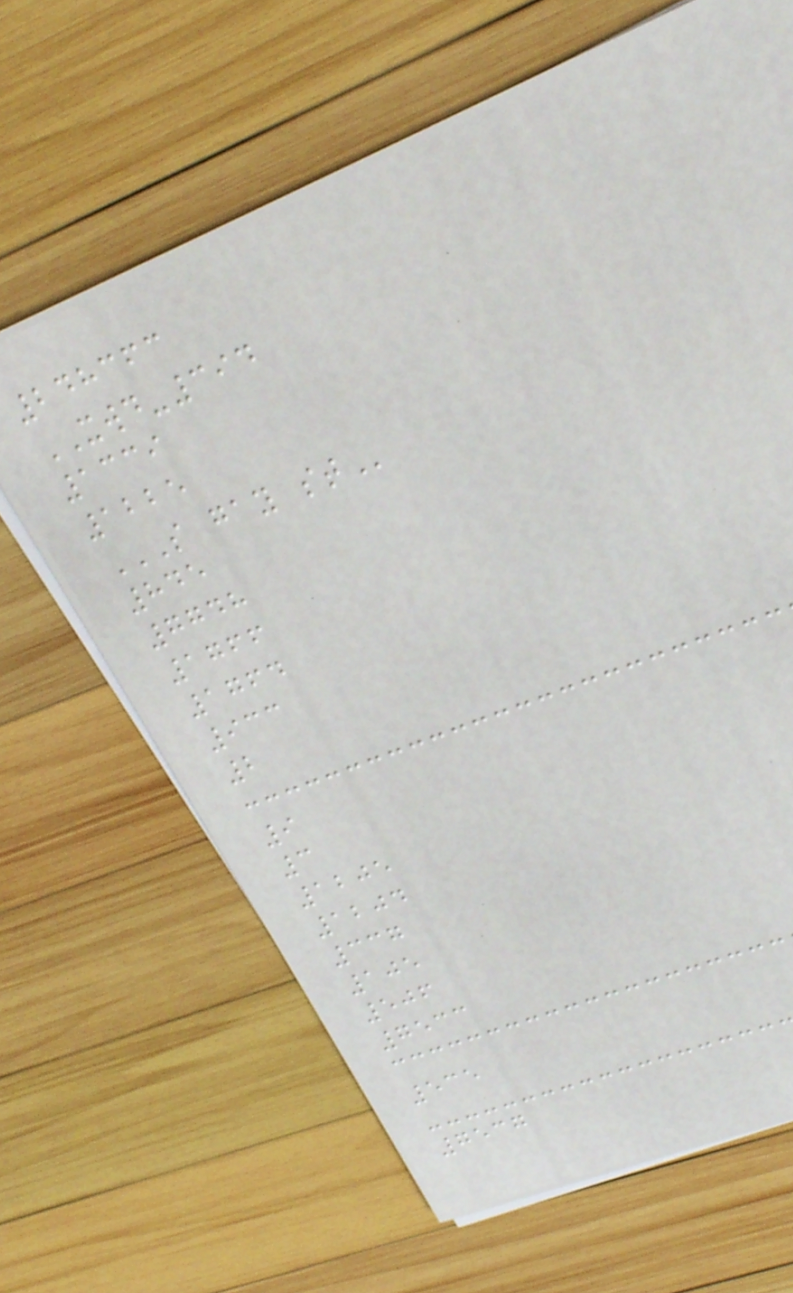248363
XWD-394
1339
1225
S GAY ST
845
7748
1766
1764
933
2
9
3
1205
1204
337
105
506
7533
535
7537
